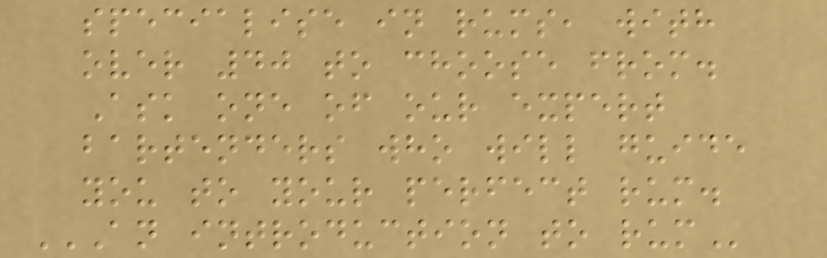specialise in rums, with
over 40 to choose from.
Ask one of our expert
bartenders who will guide
you to your perfect rum.
AN INTRODUCTION TO RUM
